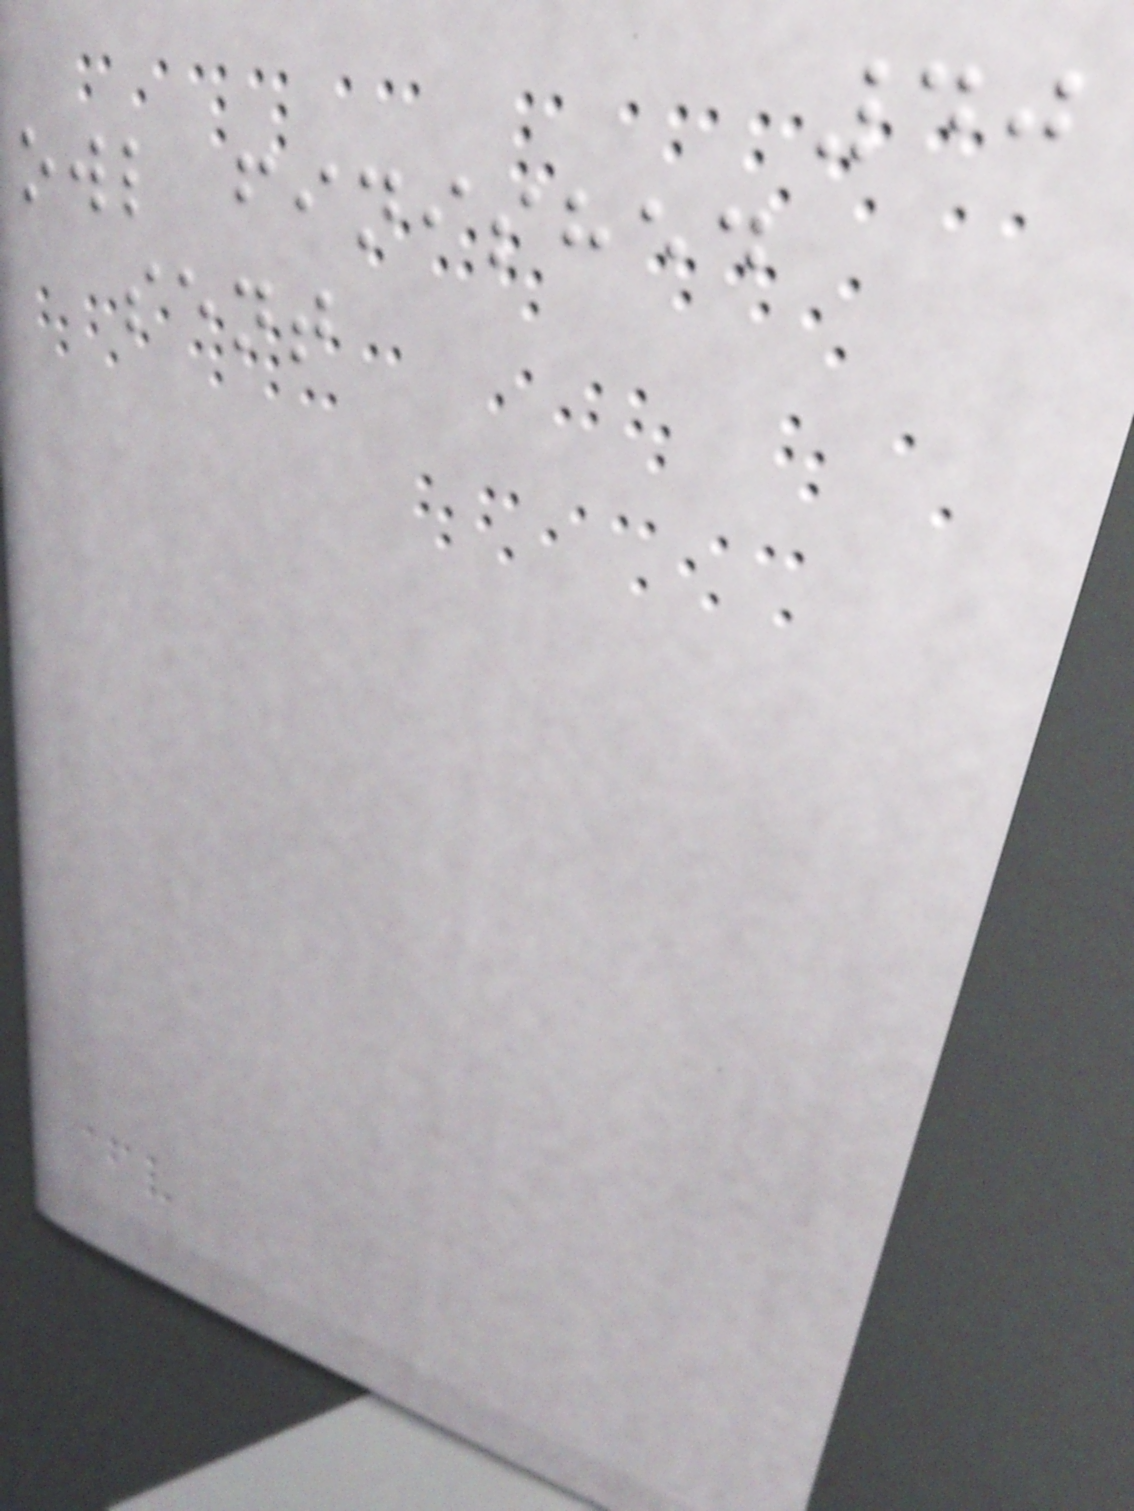40
owl finished
sent
